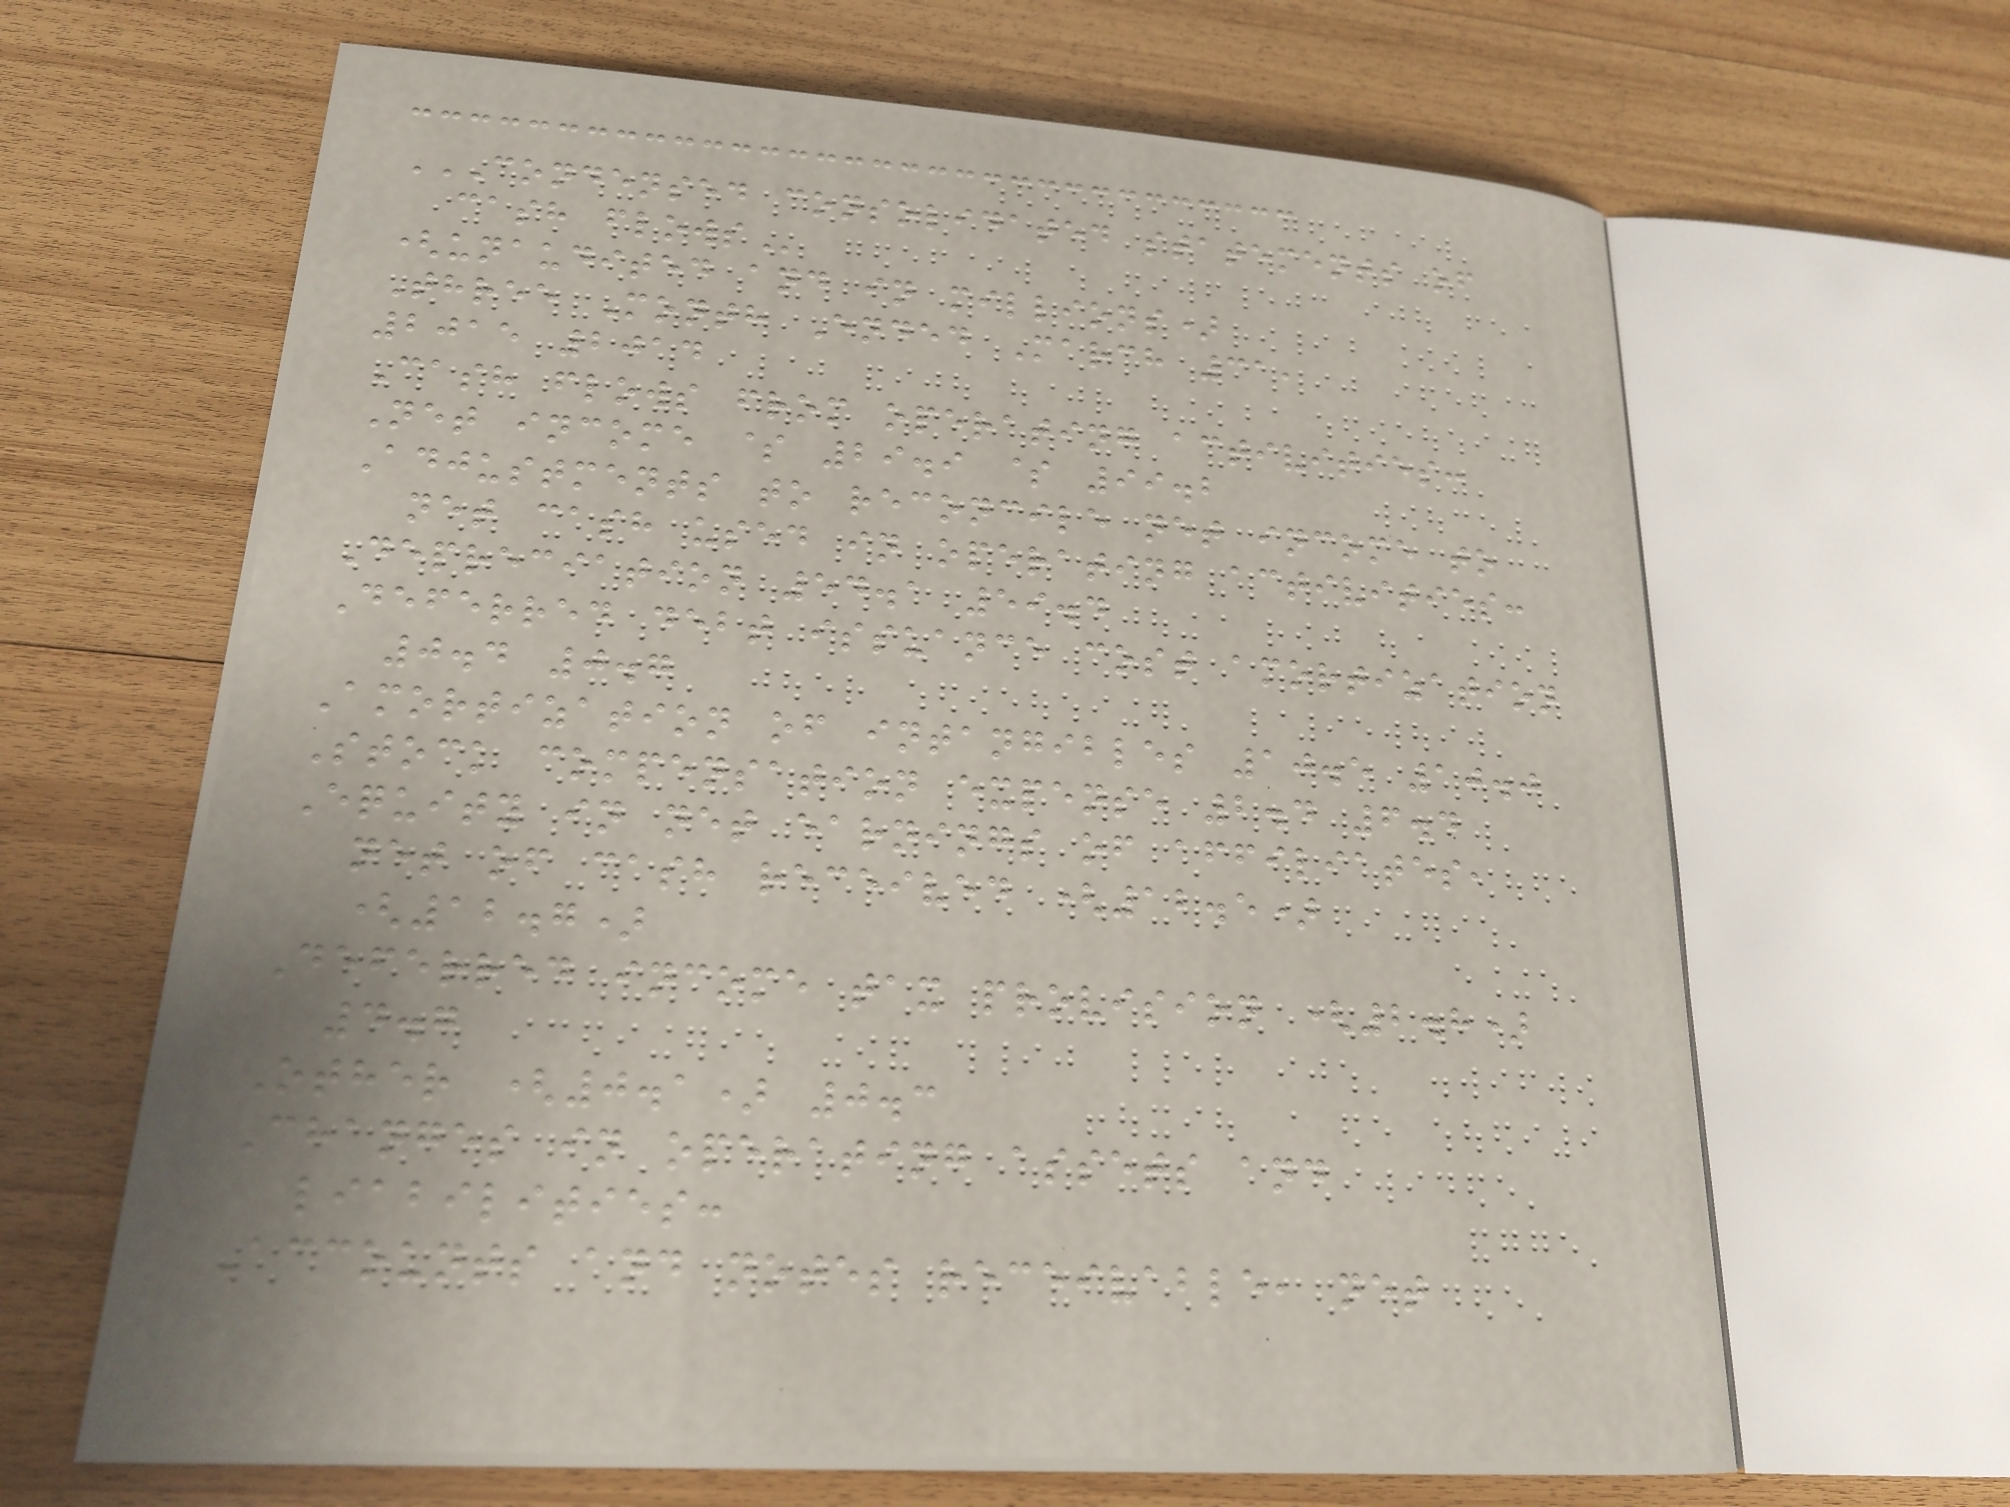CONDENSED CONSOLIDATED STATEMENTS OF
CASH FLOWS
(unaudited and in millions)
Three Month Ended March 31,
2015 2014
Cash flows from operating activities:
Net income $ 29.9 $ 99.2
Adjustments to reconcile net income to
net cash used in operating activities:
Depreciation 54.1 59.4
Deferred debt issuance cost amortization
0.4 0.7
Amortization of intangibles 10.5 10.0
Stock compensation expense 2.4 6.4
Equity in net earnings of affiliates,
net of cash received (12.5)
(12.7)
Deferred income tax provision (2.8)
4.7
Other (0.1) 0.3
Changes in operating assets and
liabilities:
Accounts and notes receivable, net
